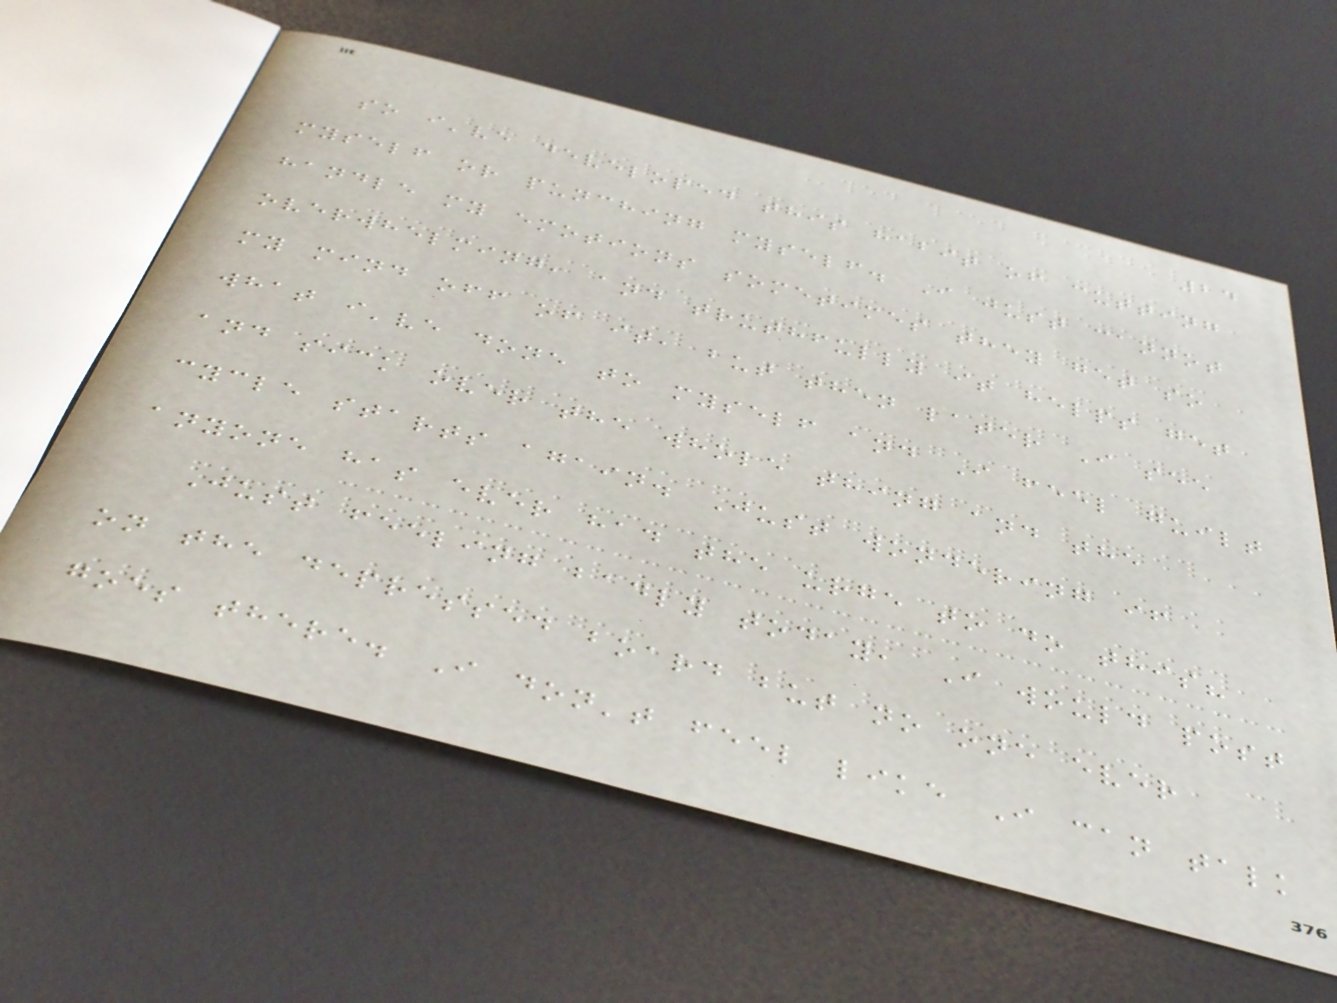24
so i've developed this habit of cutting
myself or punching myself. I just cannot
handle my emotions sometimes they get so
overwhelming, and truthfully it helps get
my mind off of it, but then later I see
what i've done to myself and I feel guilt
and sick over the whole thing and the
cycle starts again. Just wondering if
anyone has ever had the urge to do this?
Just feeling badly today, I would post
on the depressed board but no one ever
goes there. I don't feel like I can talk
